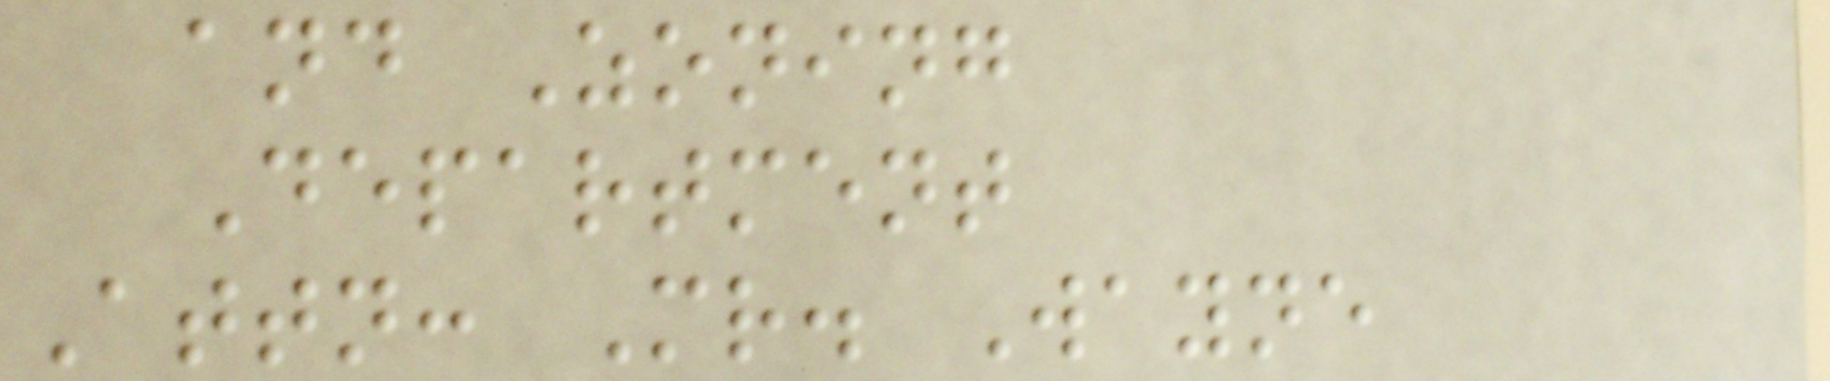and Zoning
Department
Attn: Mr. Wayne
